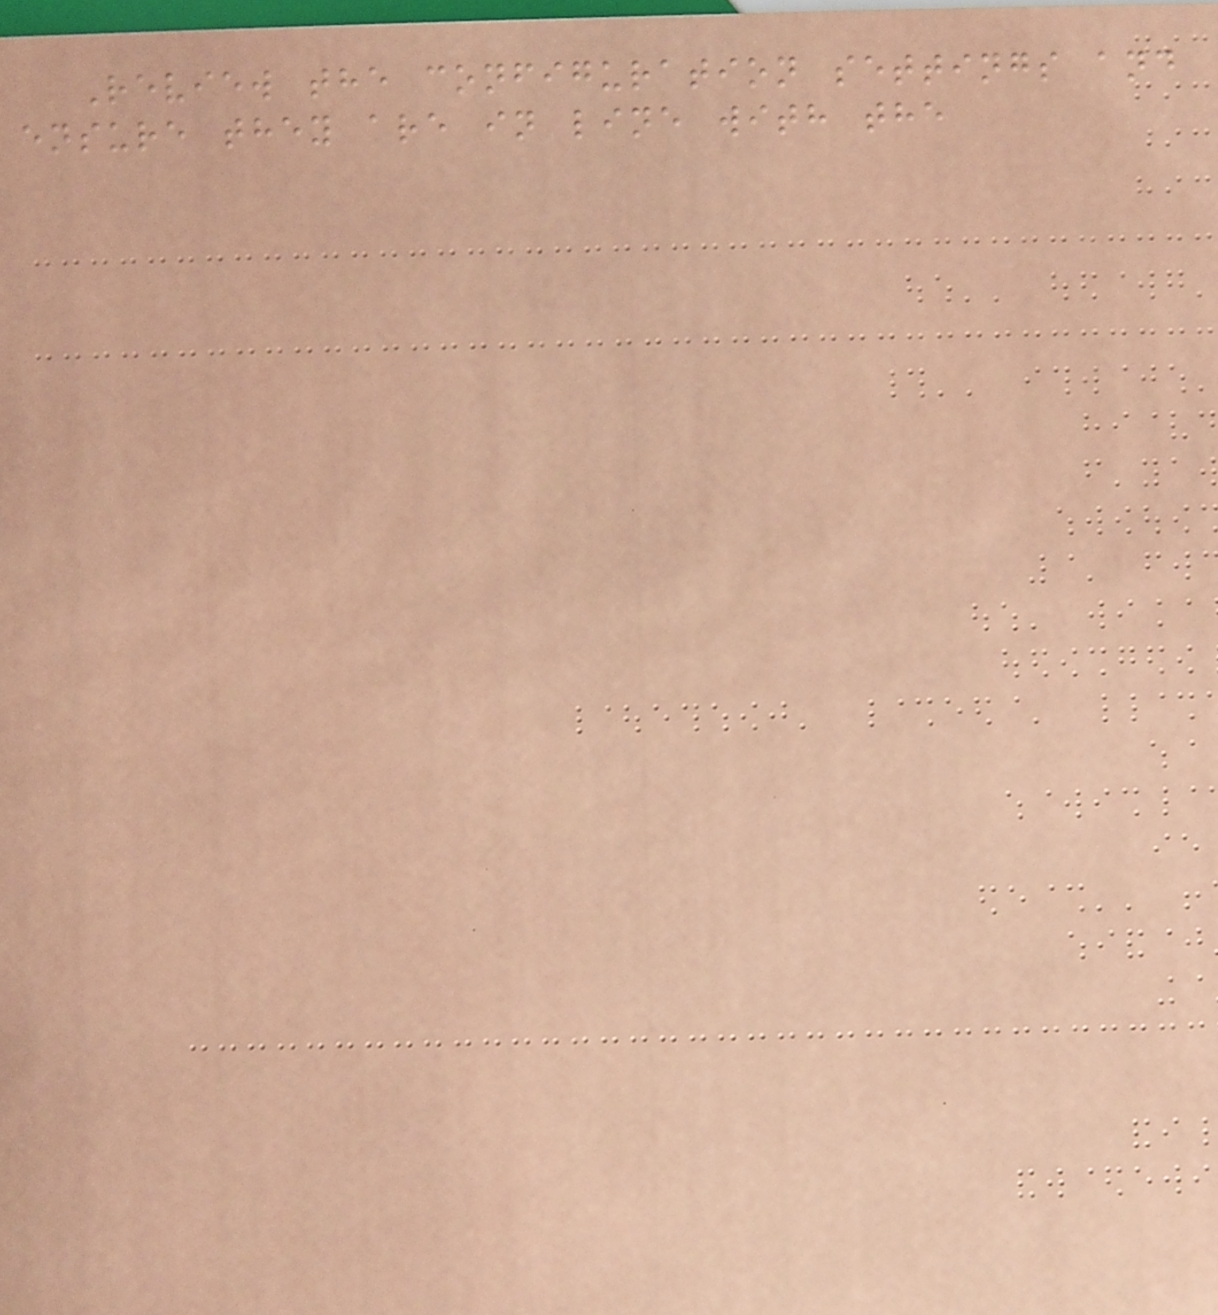Review the configuration settings and
ensure they are in line with the
